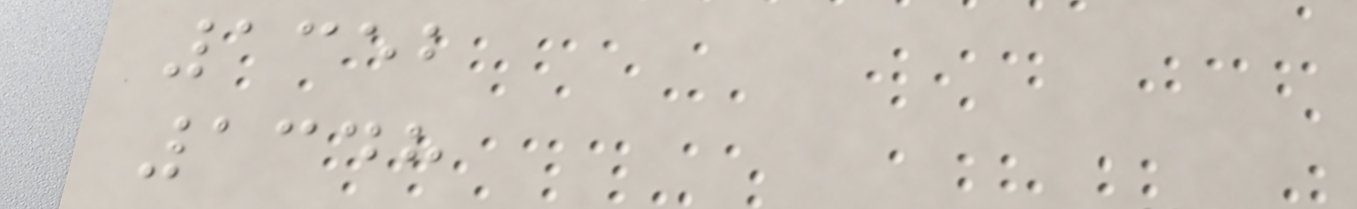1352
1348
